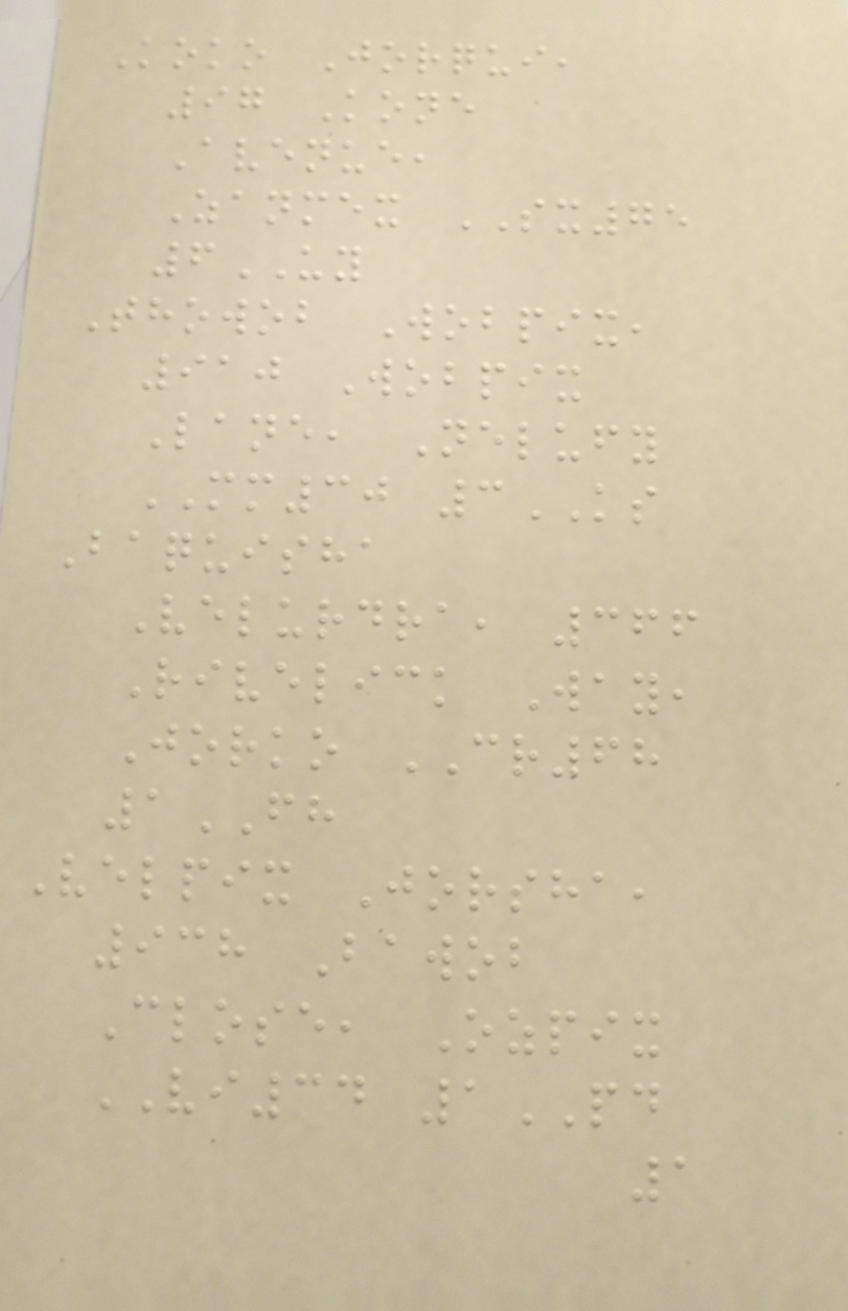Koko Jorqui,
97 Kone
Avenue,
Zanmex SX75
6UY
Thowob Wobpix,
910 Wobpix
Lane, Nelufy
MM30 3KS
Baquisha
Velurdra, 366
Rivelick Way,
Jorko CR68
1FH
Velpix Jorsha,
938 Bawob
Close, Ozpix
VI34 1PD
1
